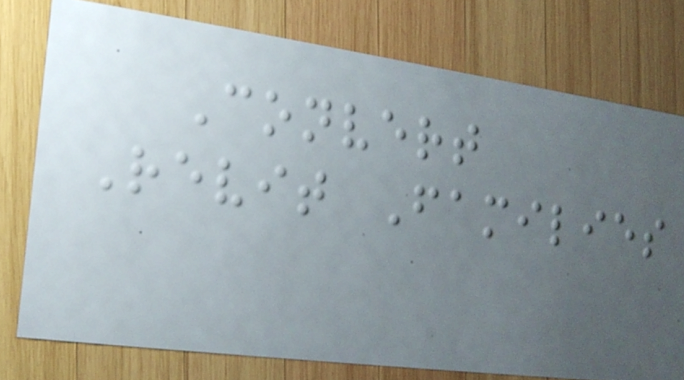Convert
Revit Families
